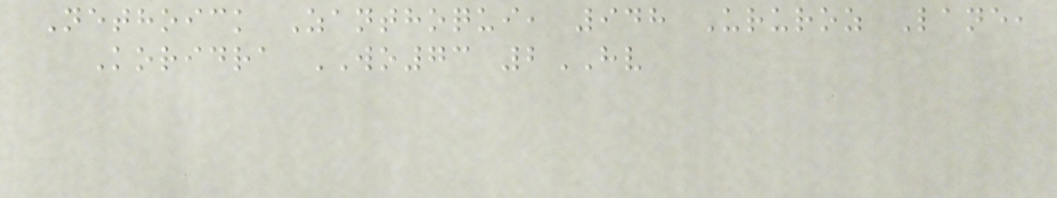Nethoick Zanthoqui, 948 Ururoz Lane,
Koridra WO73 2HV
